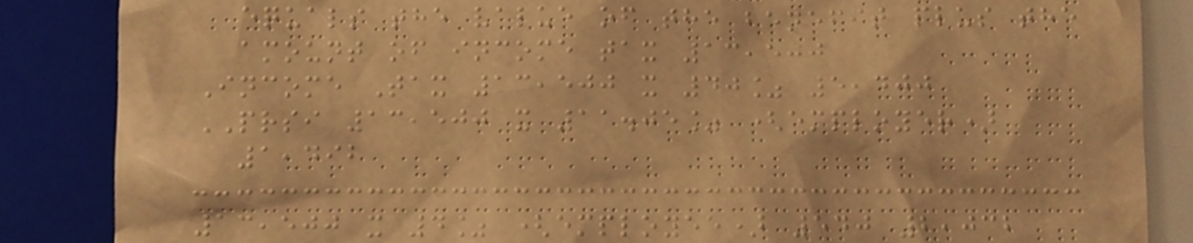equals the value of the benefit plus the
amount of income tax 13,500
Income Tax 13,500 x 40% 5,400
PRSI 13,500 x 11.05% (employer)
1,492
13,500 x 4% (employee) 540 2,032
